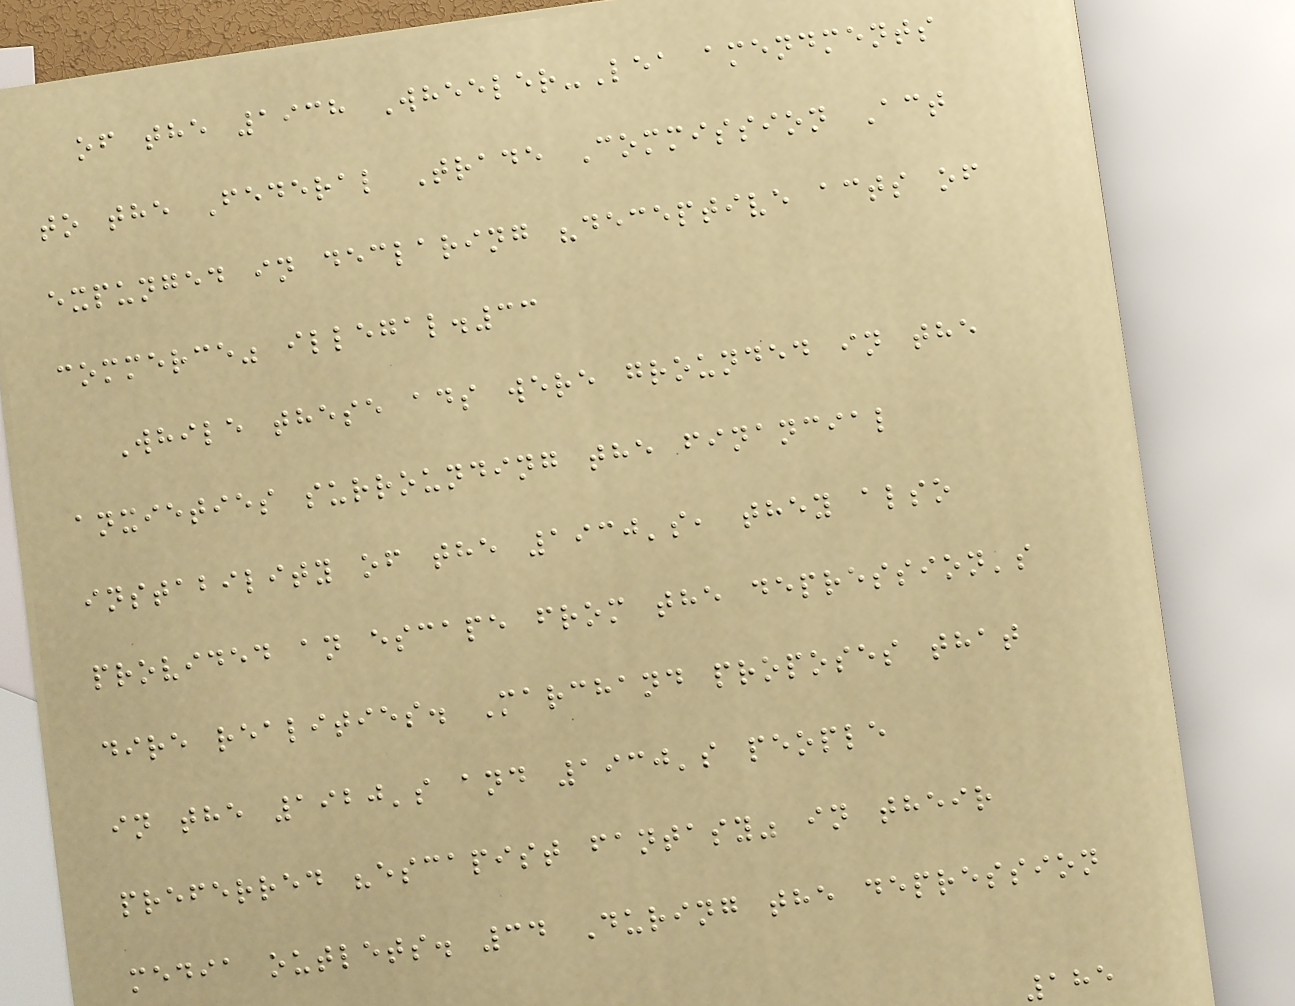of the 1938 Wheeler-Lea amendments
to the Federal Trade Commission Act
expunged in declaring "deceptive acts of
commerce" illegal.33
While these ads were grounded in the
anxieties surrounding the financial
instability of the 1930's, they also
provided an escape from the depression's
dire realities. Marchand proposes that
in the 1920's and 1930's people
preferred "escapist fantasy" in their
media outlets. 34 During the depression
185
